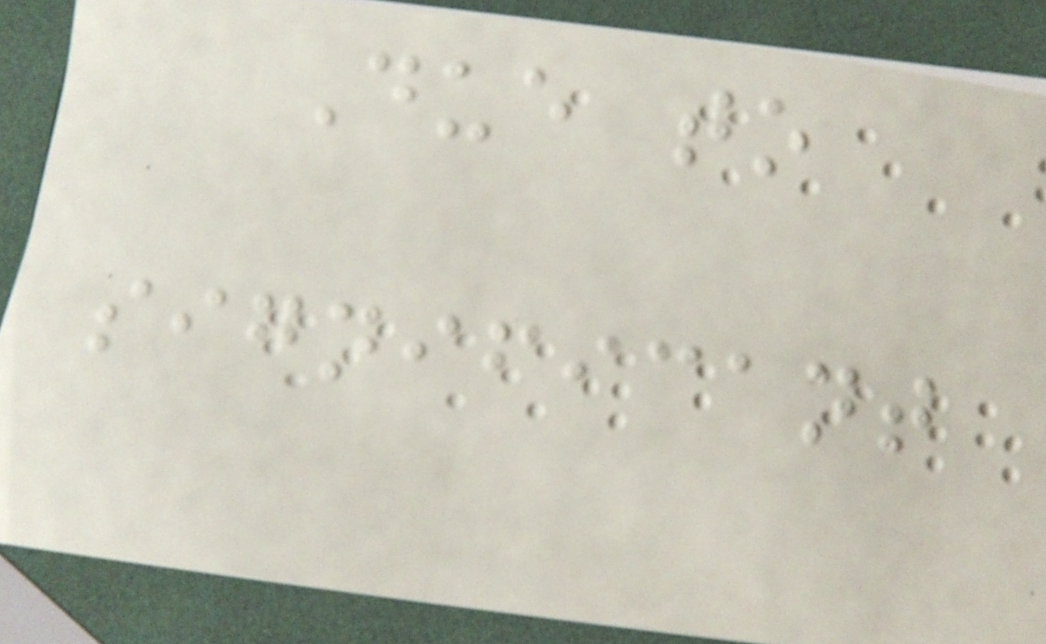Due to
significant
